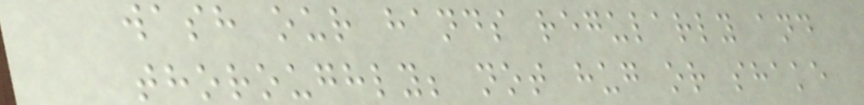wash our hands regularly and
thoroughly; not hug or shake
